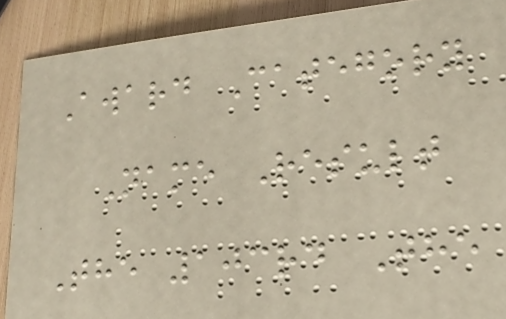Award Category
Name Result
The 103rd The
